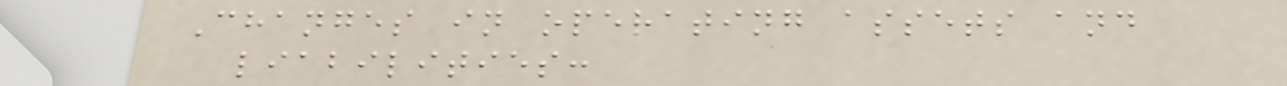Changes in operating assets and
liabilities:
